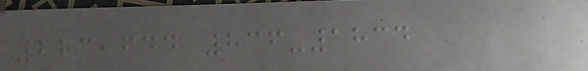283,644 836-1834
